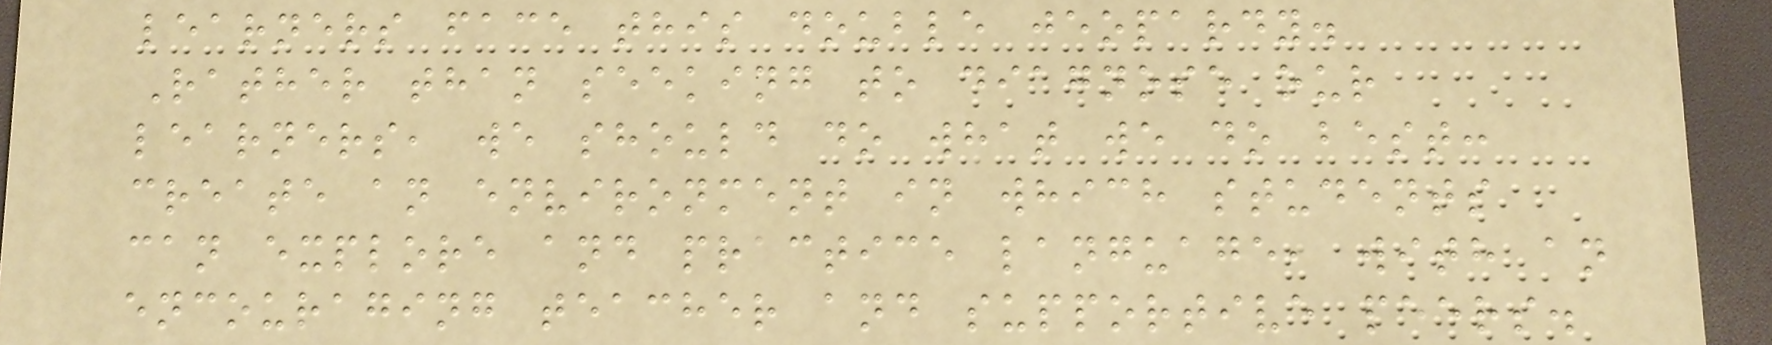learners face this double jeopardy.
Rather than seeking to diagnose our
learners, we should do what we do best:
create an environment in which students
can explore and practice language, with an
encouraging teacher and supportive peers.
